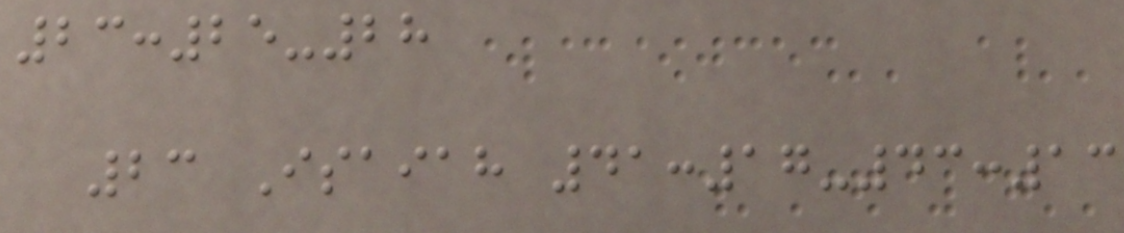23:25-28
23 Isaiah 41:17-43:13
